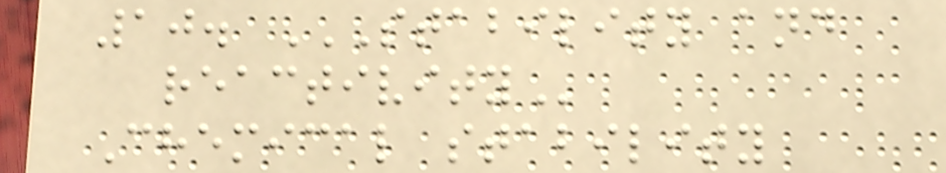10. STABILITY AND
REACTIVITY
Chemical stability
